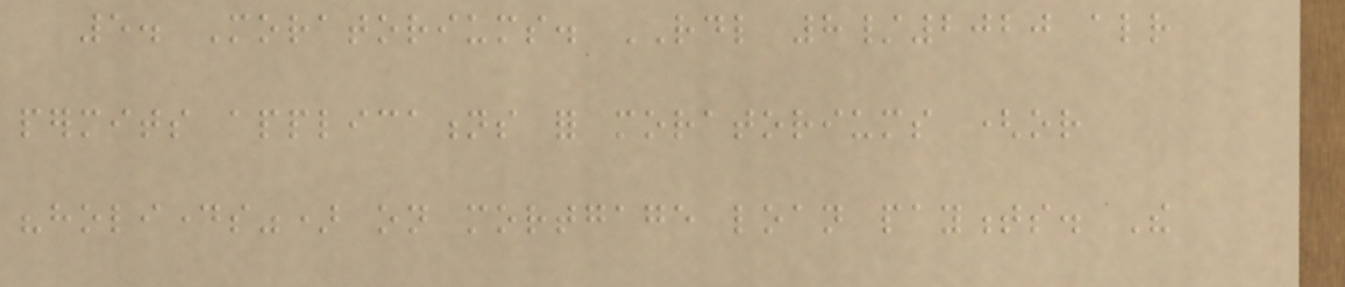5. Moratoriums. RDL 8/2020 already
permits applications for moratoriums (or
"holidays") on mortgage loan payments. The
